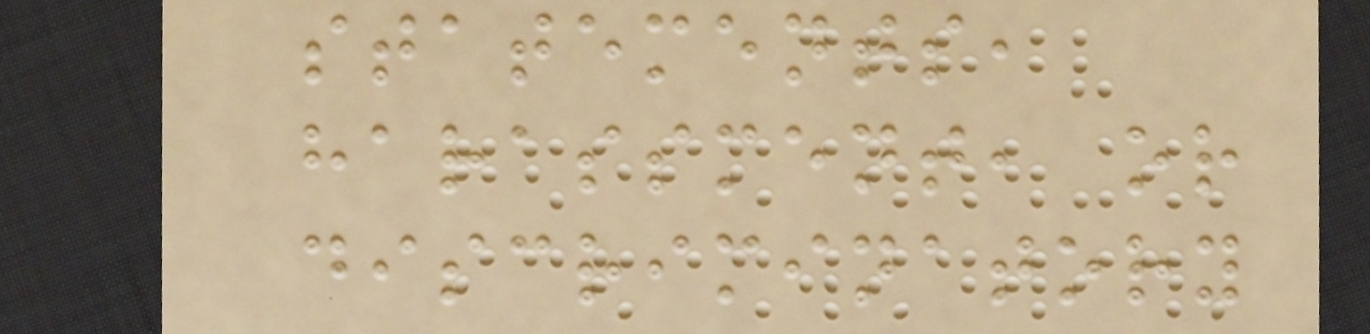statements,
harassment, or
discriminatory
